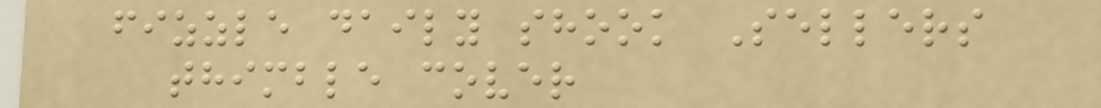fizzle daily shook Sellers
thimble cover
